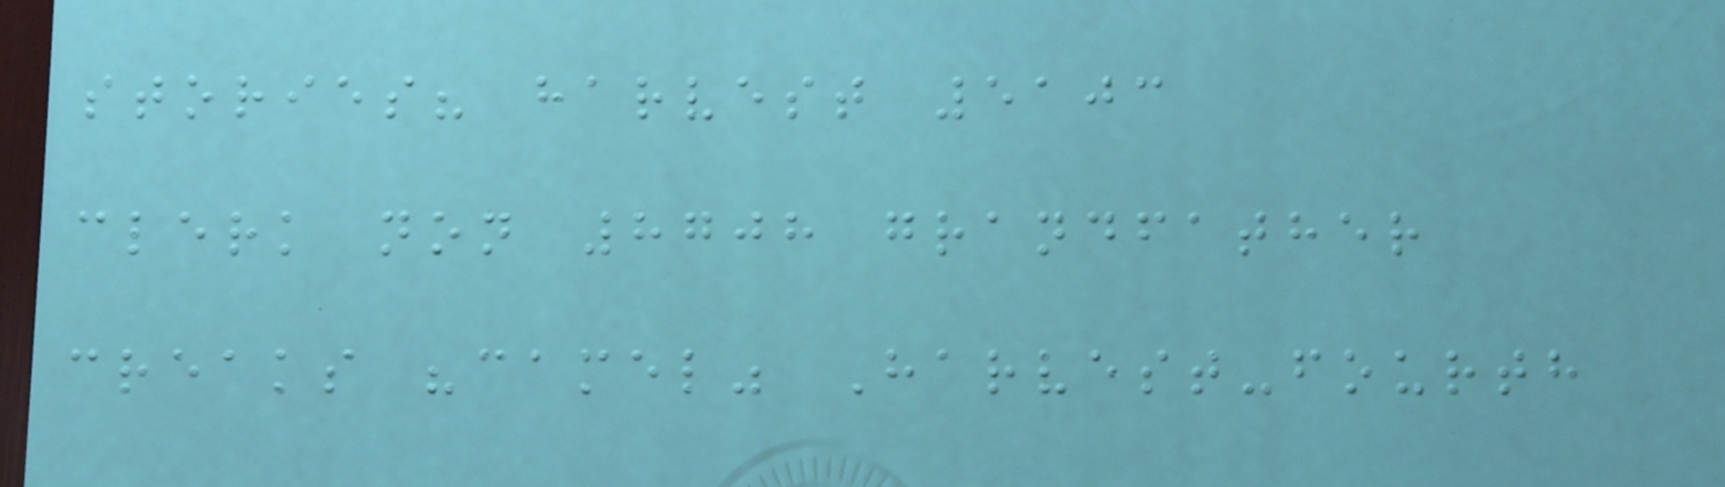stories? harvest 5103
clerk non 8708 grandfather
creaks "camel" Harvest-fourth
